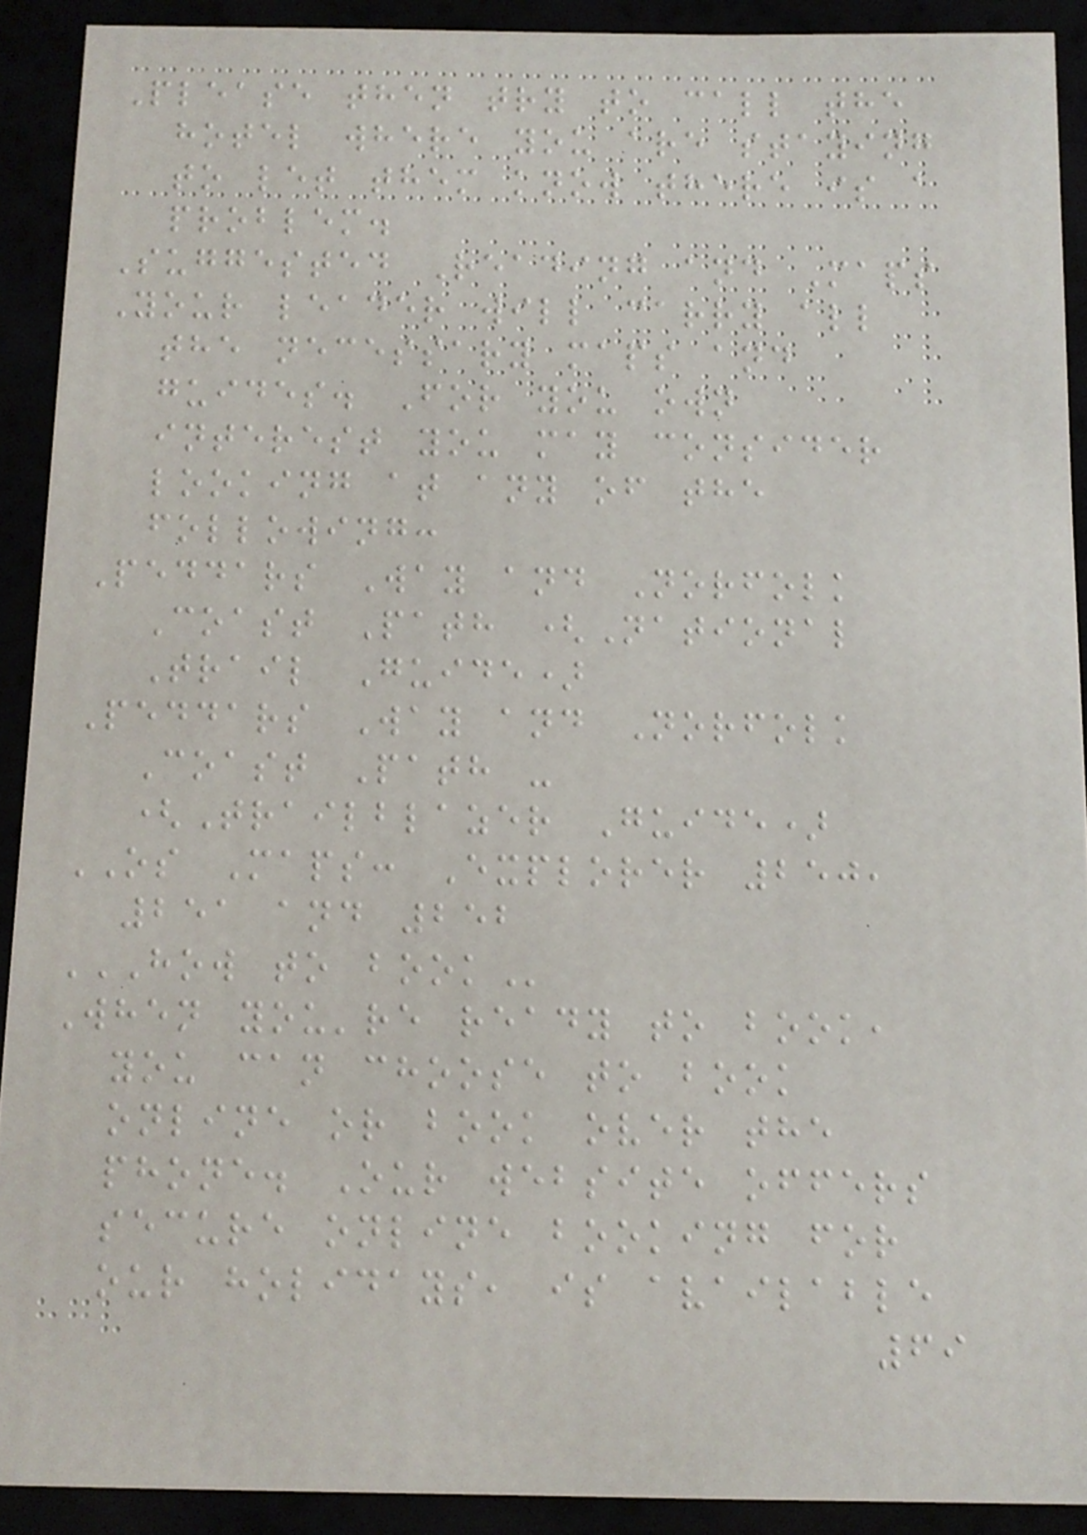Please then try to call the
hotel where you are staying
to let them know there is a
problem.
Suggested Reading and Maps
Your leader will carry all
the necessary maps and
guides. For you own
interest you may consider
looking at any of the
following:
Peddars Way and Norfolk
Coast Path (National
Trail Guide)
Peddars Way and Norfolk
Coast Path -
(Trailblazer Guide)
OS Maps: Explorer 250,
251 and 252
HOW TO BOOK
When you're ready to book,
you can choose to book
online or book over the
phone. Our website offers
secure online booking for
our holidays, is available
69
